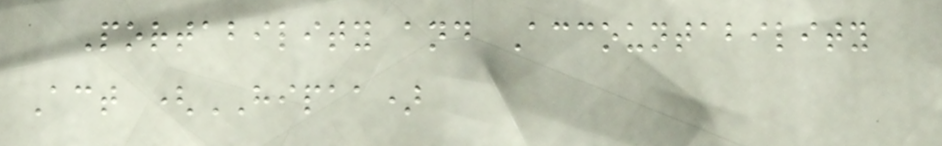Portability and Accountability
Act (HIPAA)
